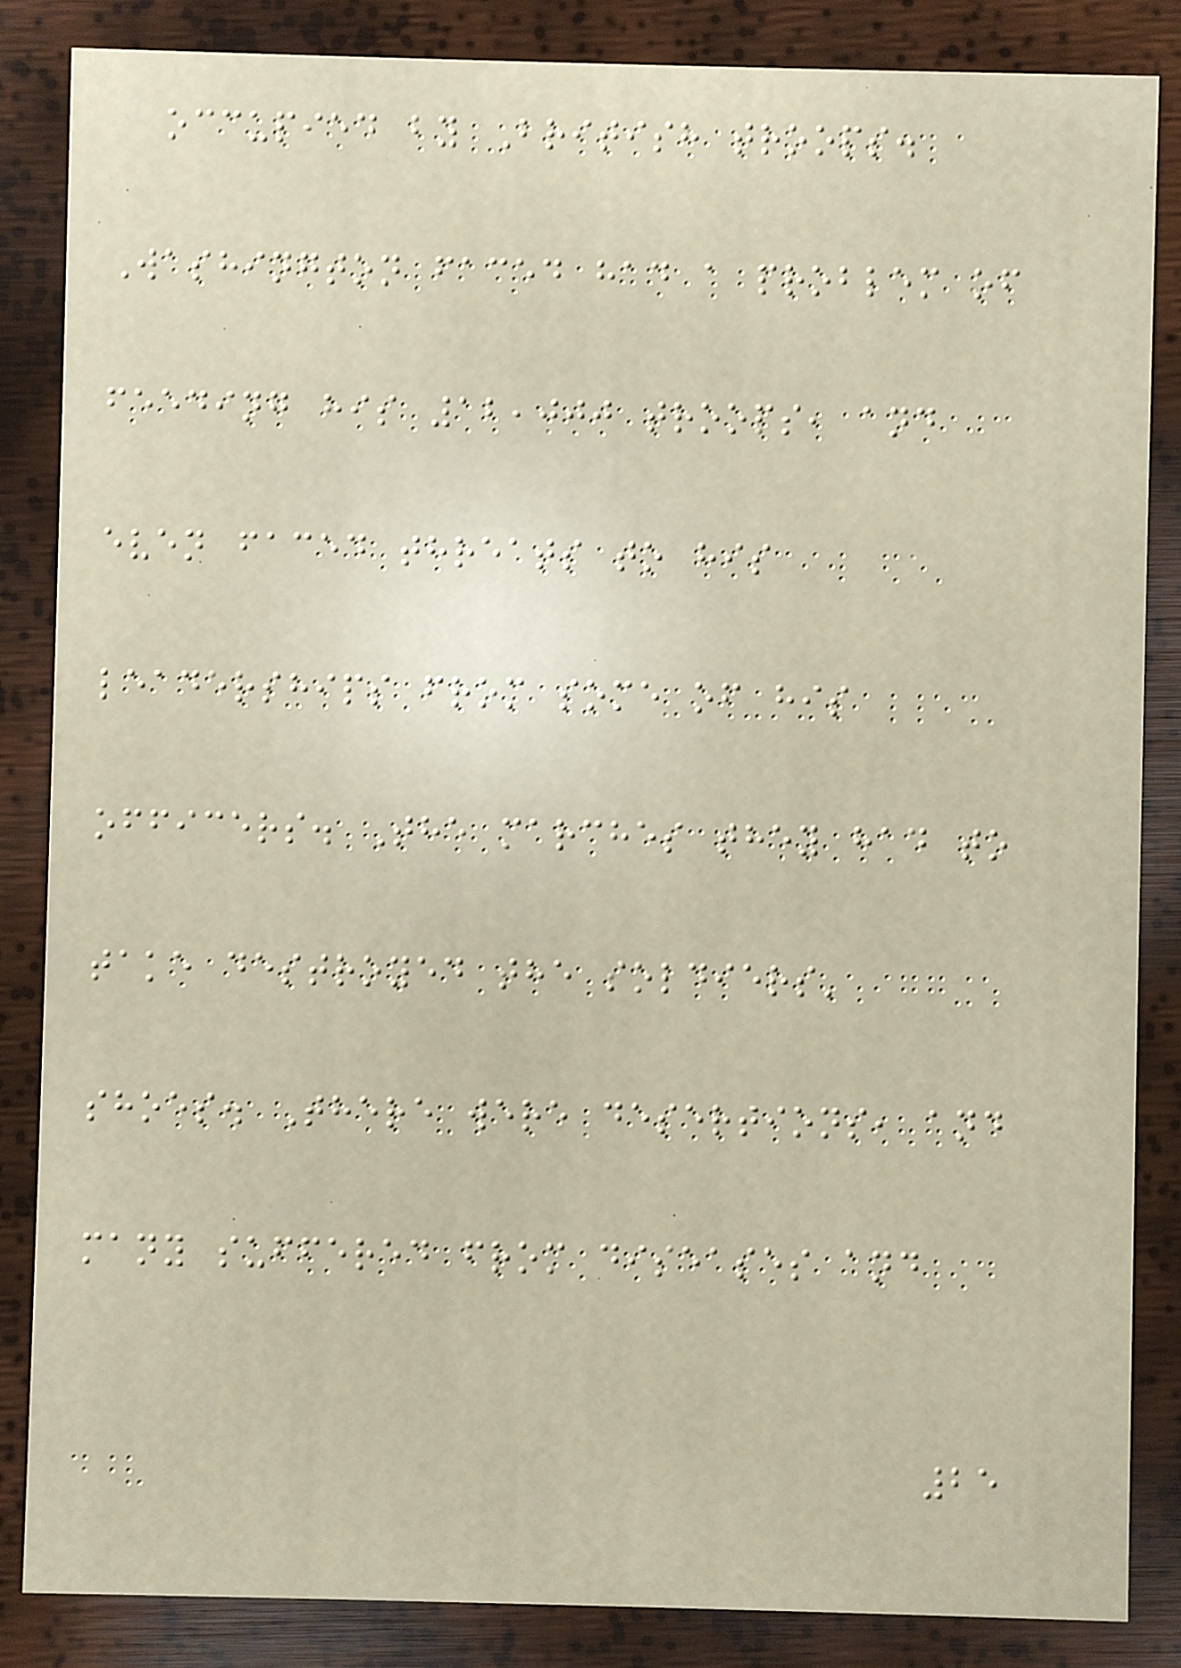occupied by British troops.
Washington faced had a problem of
feeding his 12,000 troops, and
even faced threats to his
leaderships from some of his
officers. The marches they had to
take destroyed the soldiers'
shoes. There were desertions, and
many suffered from diseases and
25
